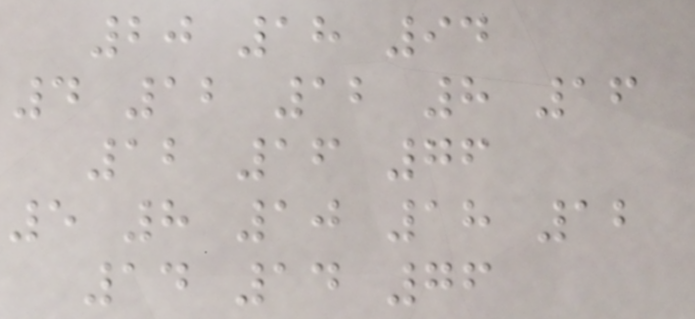20 18 94
4 12 12 8 16
12 16 76
5 8 10 18 12
14 14 76
